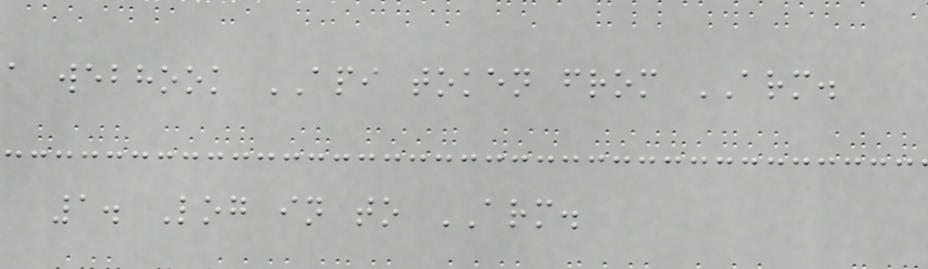a webhook API token from ARM.
1. Log in to ARM.
